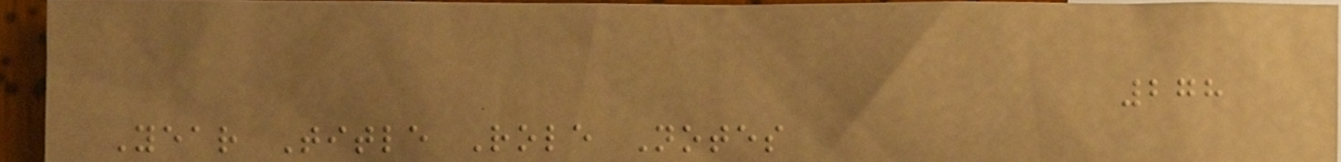278
Year Title Role Notes
